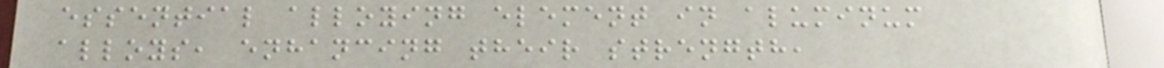essential alloying element in aluminum
alloys, enhancing their strength,
